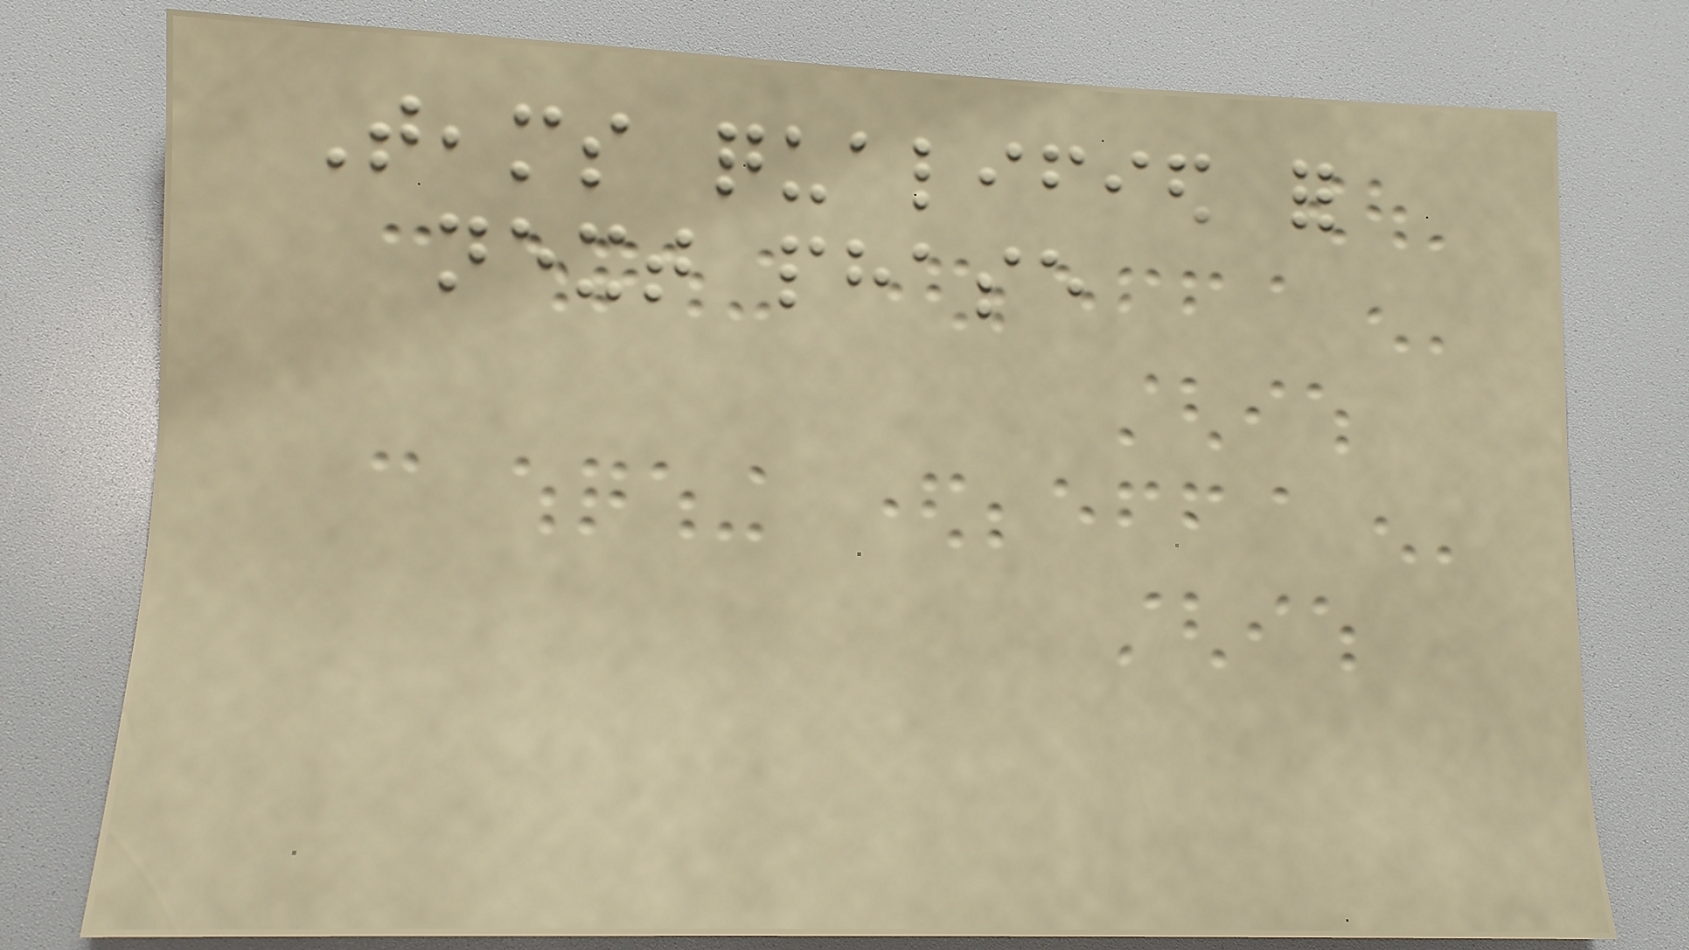Teams qualified for
next phase
